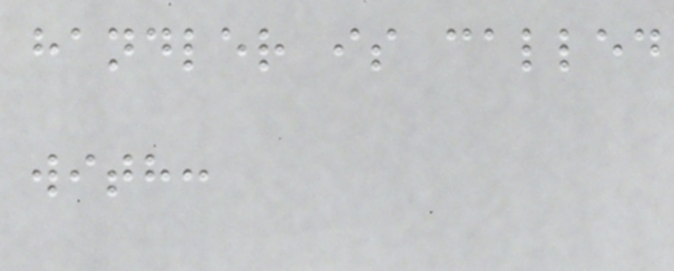handler is called
with:
